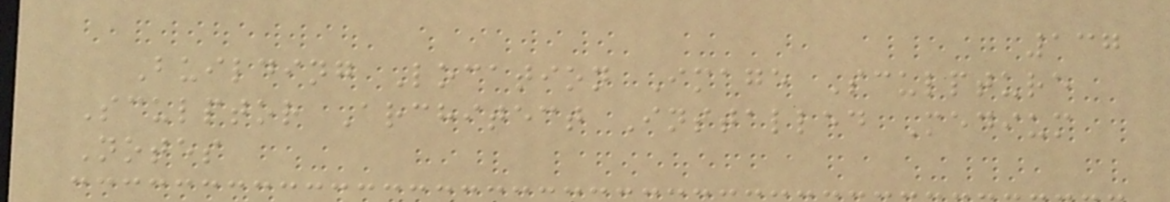137
Building Location Image Sculpture
Sculptor Architect Installed Medium
Notes
